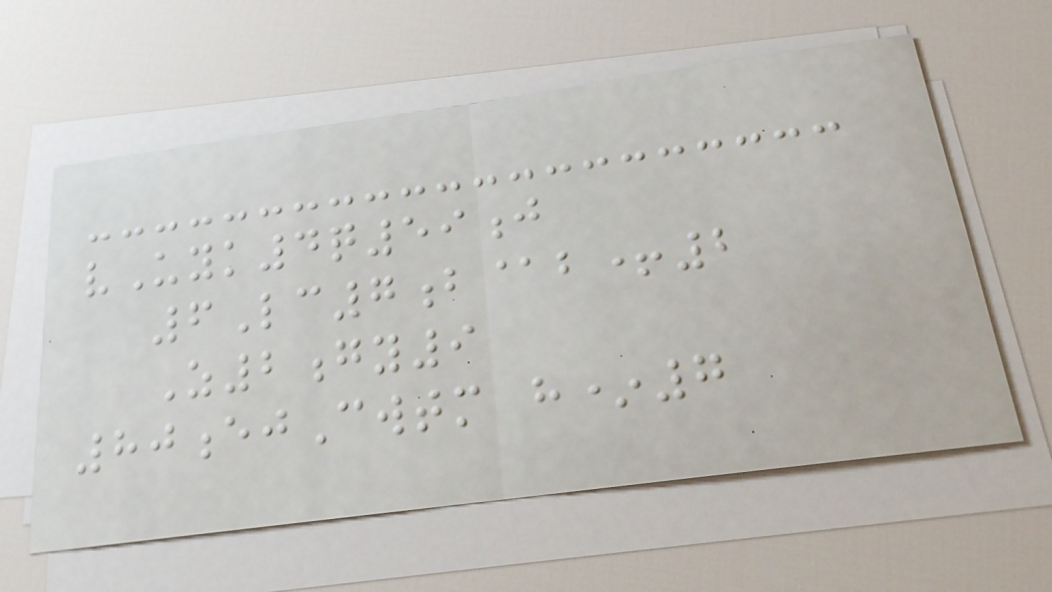vUyk4q59j
6Lc7b@b+2
Z2gy9
80ejCwtm h*7
